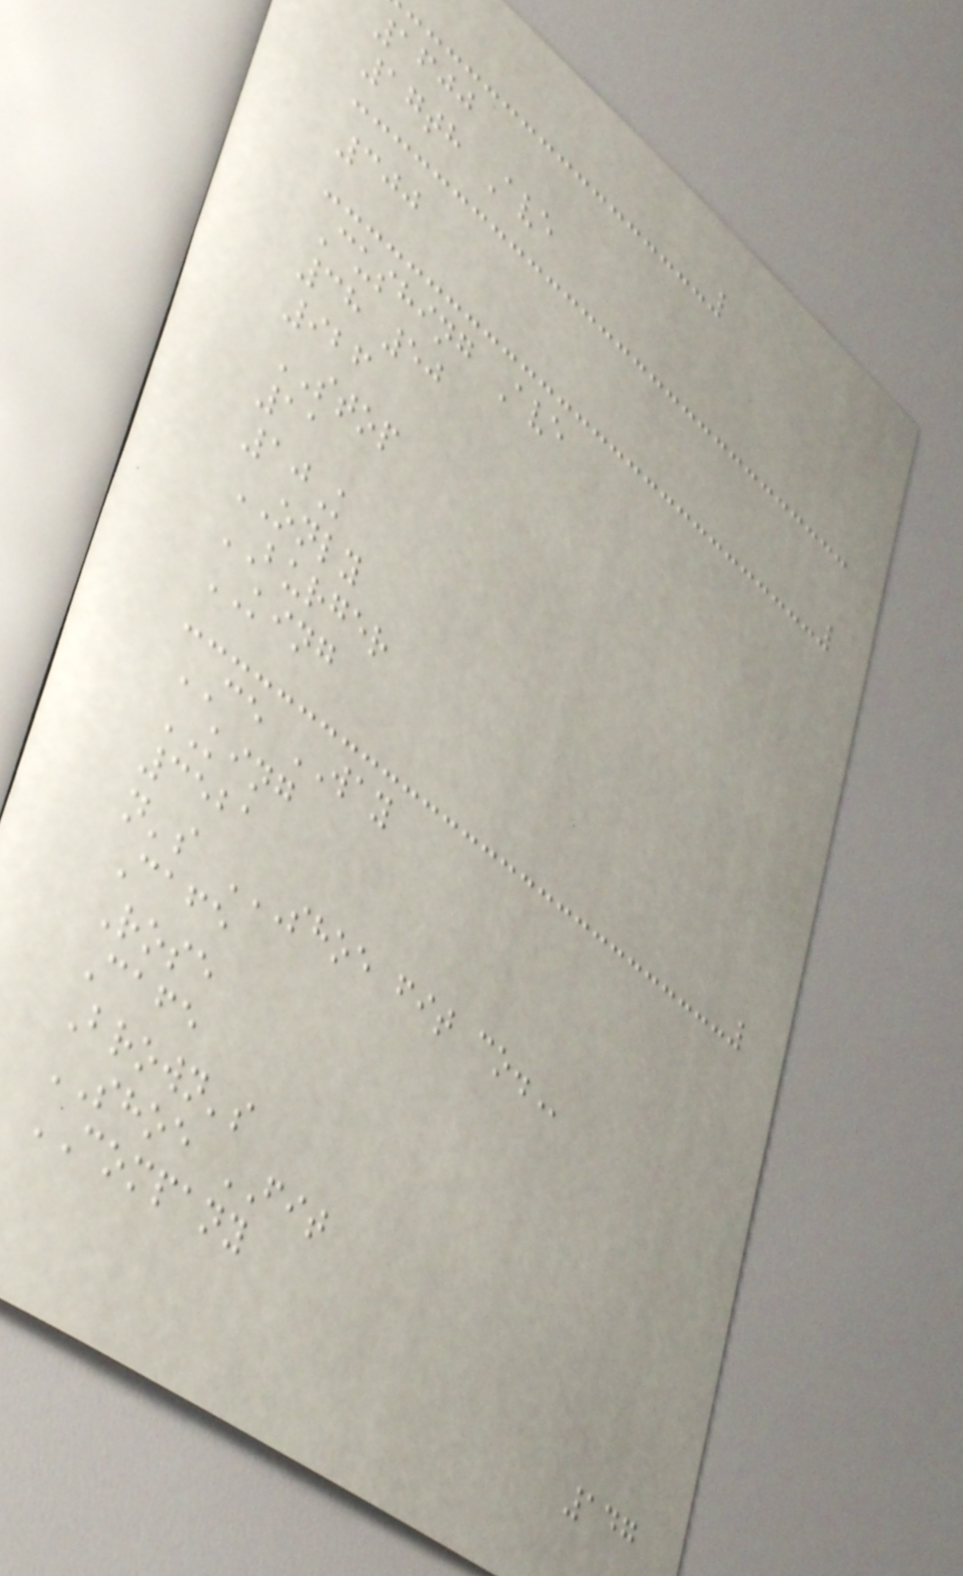1600
17th Ave
300
Cushing Ave
38 50
926
STOP
11
10K
ONLY
BURGER
KING
CE WAY
KING
3521
n's SHOE FIT CO.
Cafe
Rose
Cafe
Brown's
SHOE FIT
COMPANY
147
